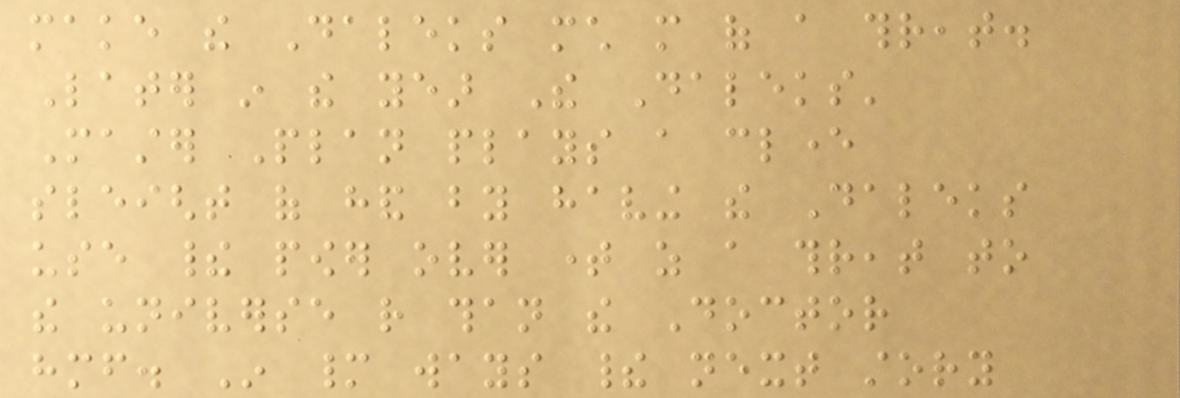make the Daleks much more of a threat.
Later in the year The Daleks'
Master Plan plays a clever
sleight of hand by having the Daleks
use their power over time as a threat to
the universe rather than the Doctor
himself. In many ways their next story
